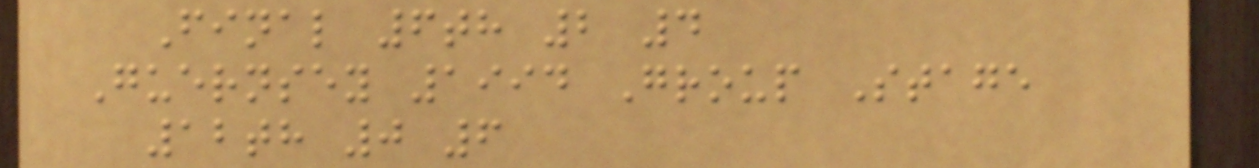Final 6th 2 4
Guernsey 1994 Group Stage
12th 0 6
